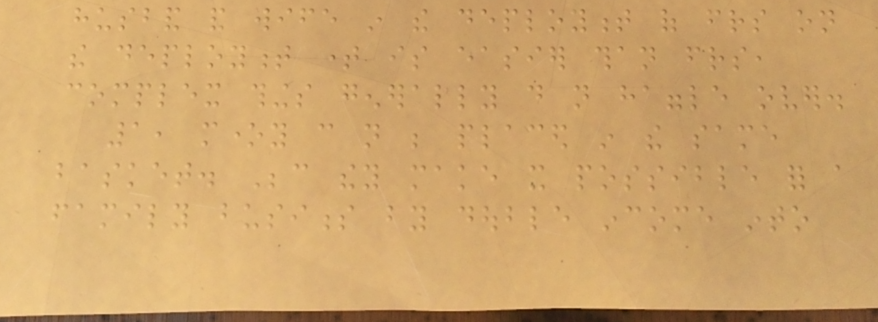husband and wife in the deployment of friends on
the deployment time is easier than friends,
complex things generally do not haggle over.
1, money can not be placed in the same
basket. Because they make it possible for a
family business by double income into
